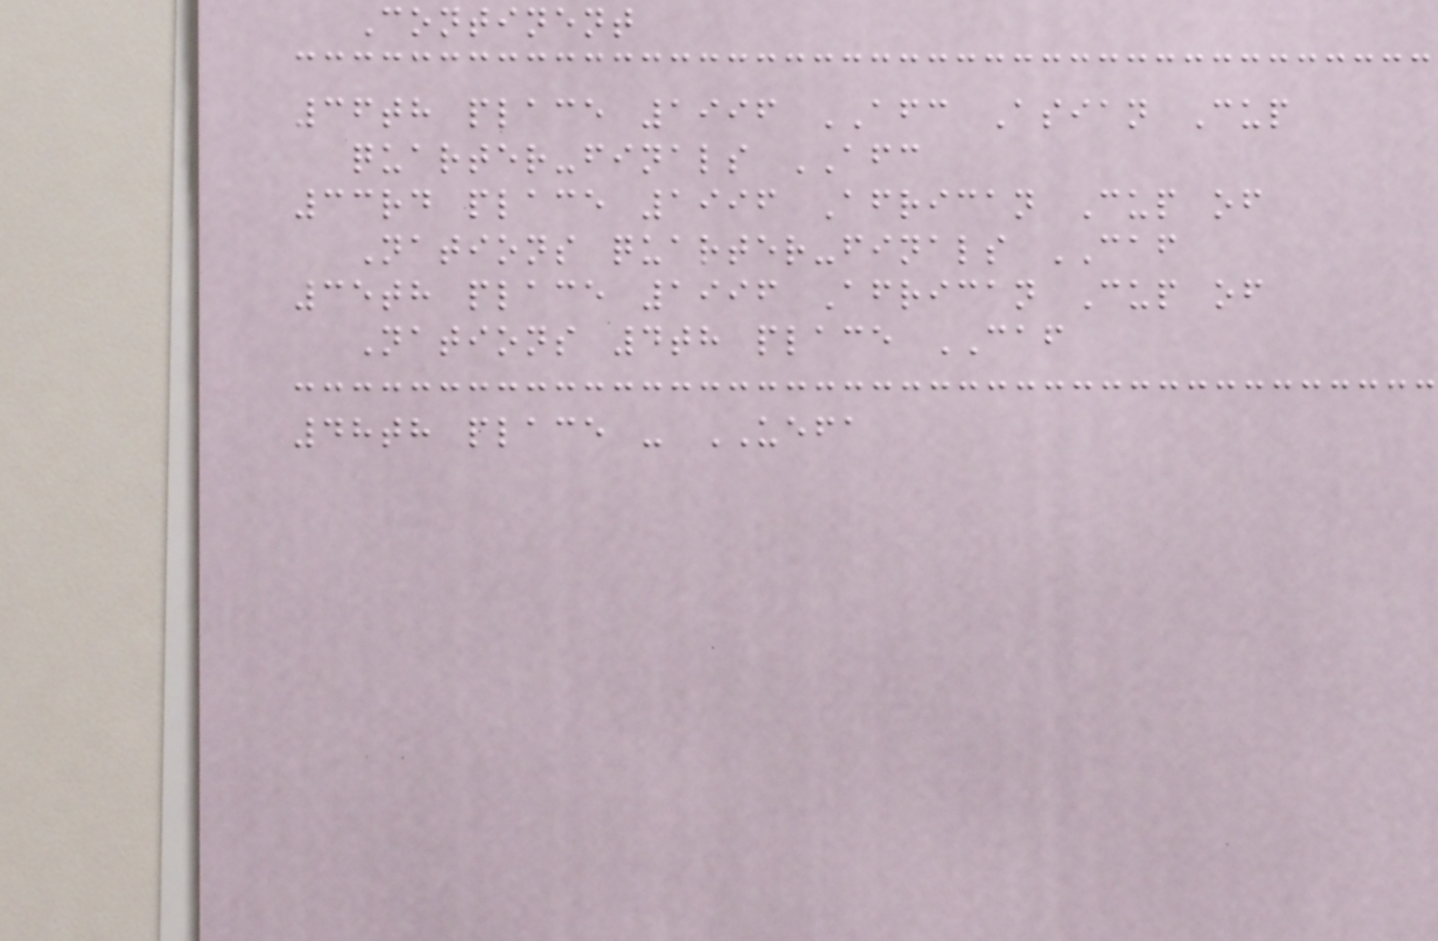Continent
36th place 1996 AFC Asian Cup
quarter-finals AFC
33rd place 1996 African Cup of
Nations quarter-finals CAF
35th place 1996 African Cup of
Nations 4th place CAF
48th place - UEFA
